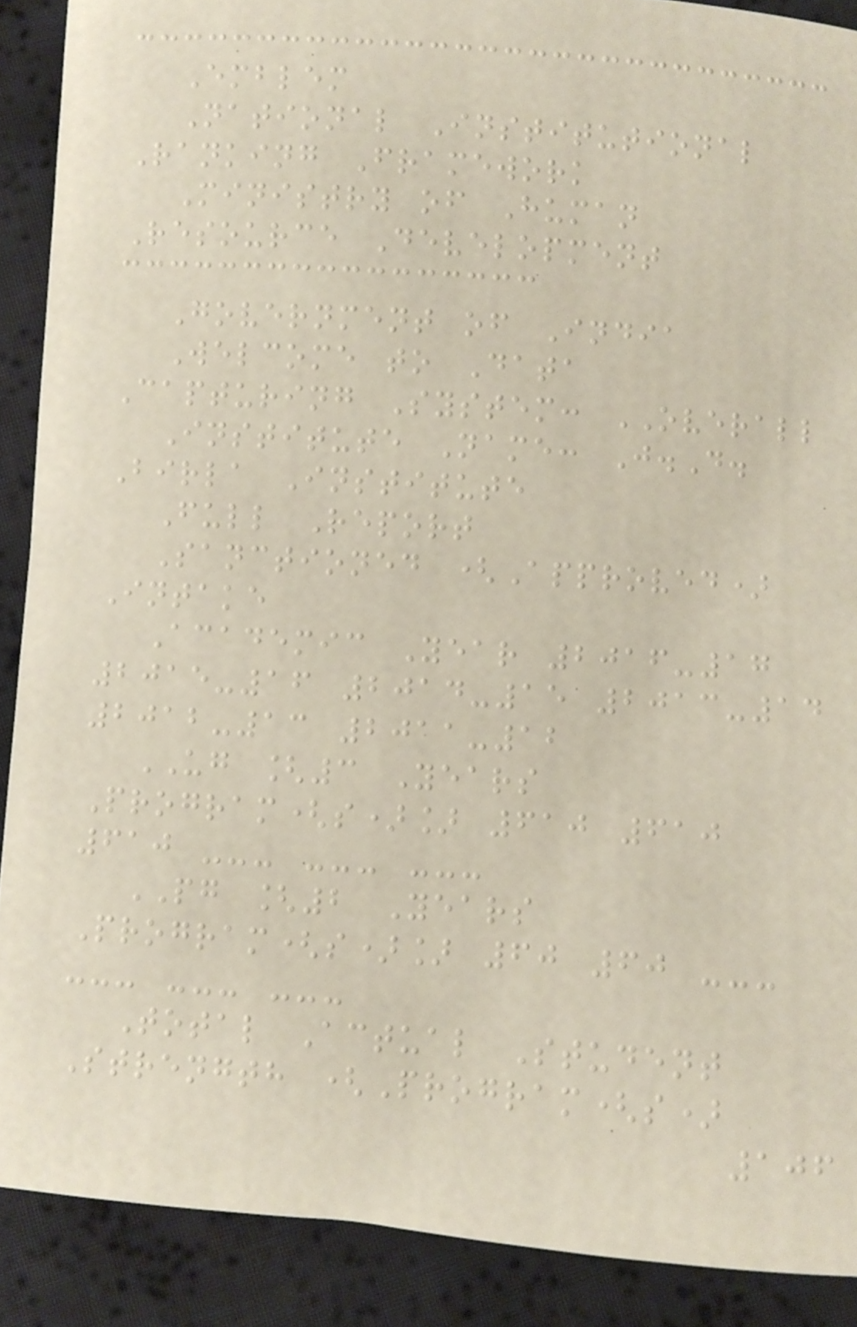Emblem
National Institutional
Ranking Framework
Ministry of Human
Resource Development
Government of India
Welcome to Data
Capturing System: OVERALL
Institute Name: J.D.
Birla Institute
Full Report
Sanctioned (Approved)
Intake
Academic Year 2016-17
2015-16 2014-15 2013-14
2012-13 2011-12
UG [3 Years
Program(s)] 610 610
610 --- --- ---
PG [2 Years
Program(s)] 60 60 ---
--- --- ---
Total Actual Student
Strength (Program(s)
106
